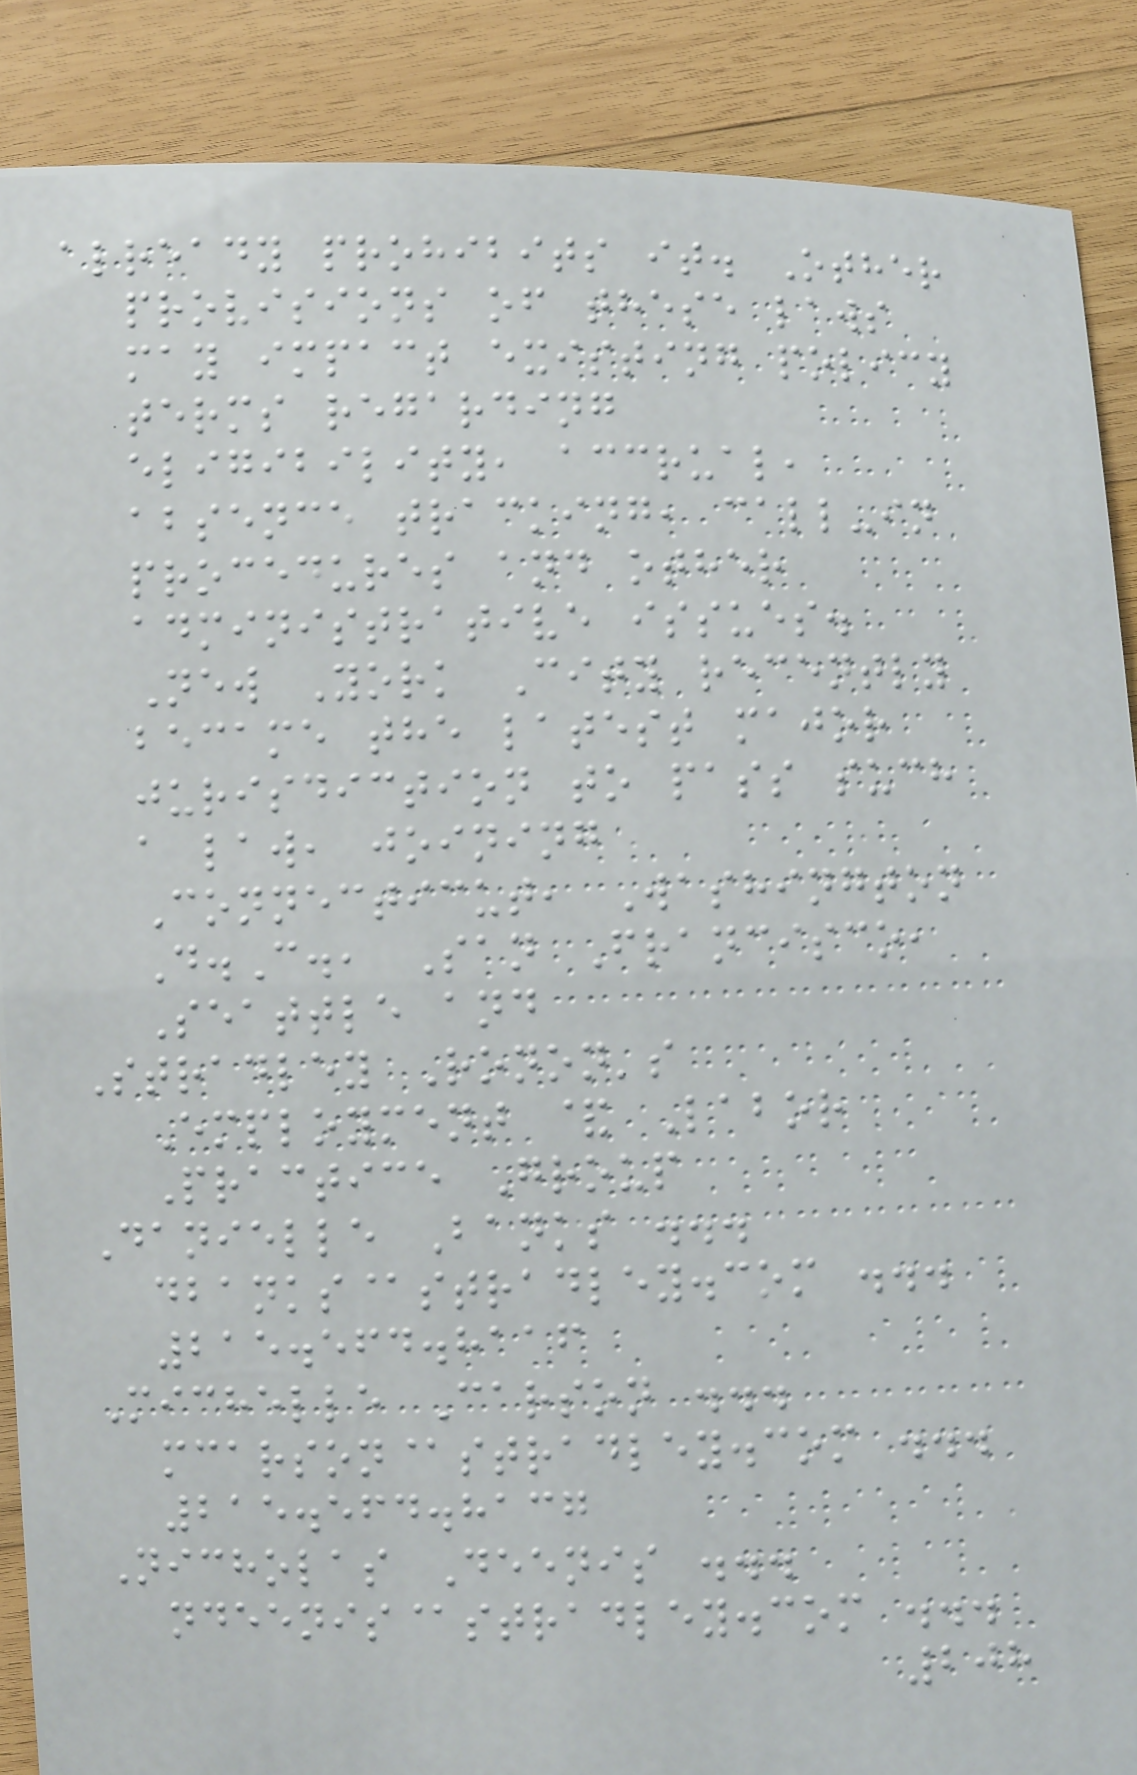already prohibits it. Other
provisions of these laws
may impact existing policy
terms regarding
eligibility, accrual,
absence tracking, call-in
procedures and other
administrative issues.
New York City recently
became the latest major
jurisdiction to pass such
a law, joining
Connecticut, Washington
D.C., San Francisco,
Seattle and
Stradley Ronon's
Employment & Labor
Practice Group
Danielle Banks ...
dbanks@stradley.com ...
215.564.8116
Michelle Carson ...
mcarson@stradley.com ...
215.564.8137
Nicholas Deenis ...
ndeenis@stradley.com ...
208
